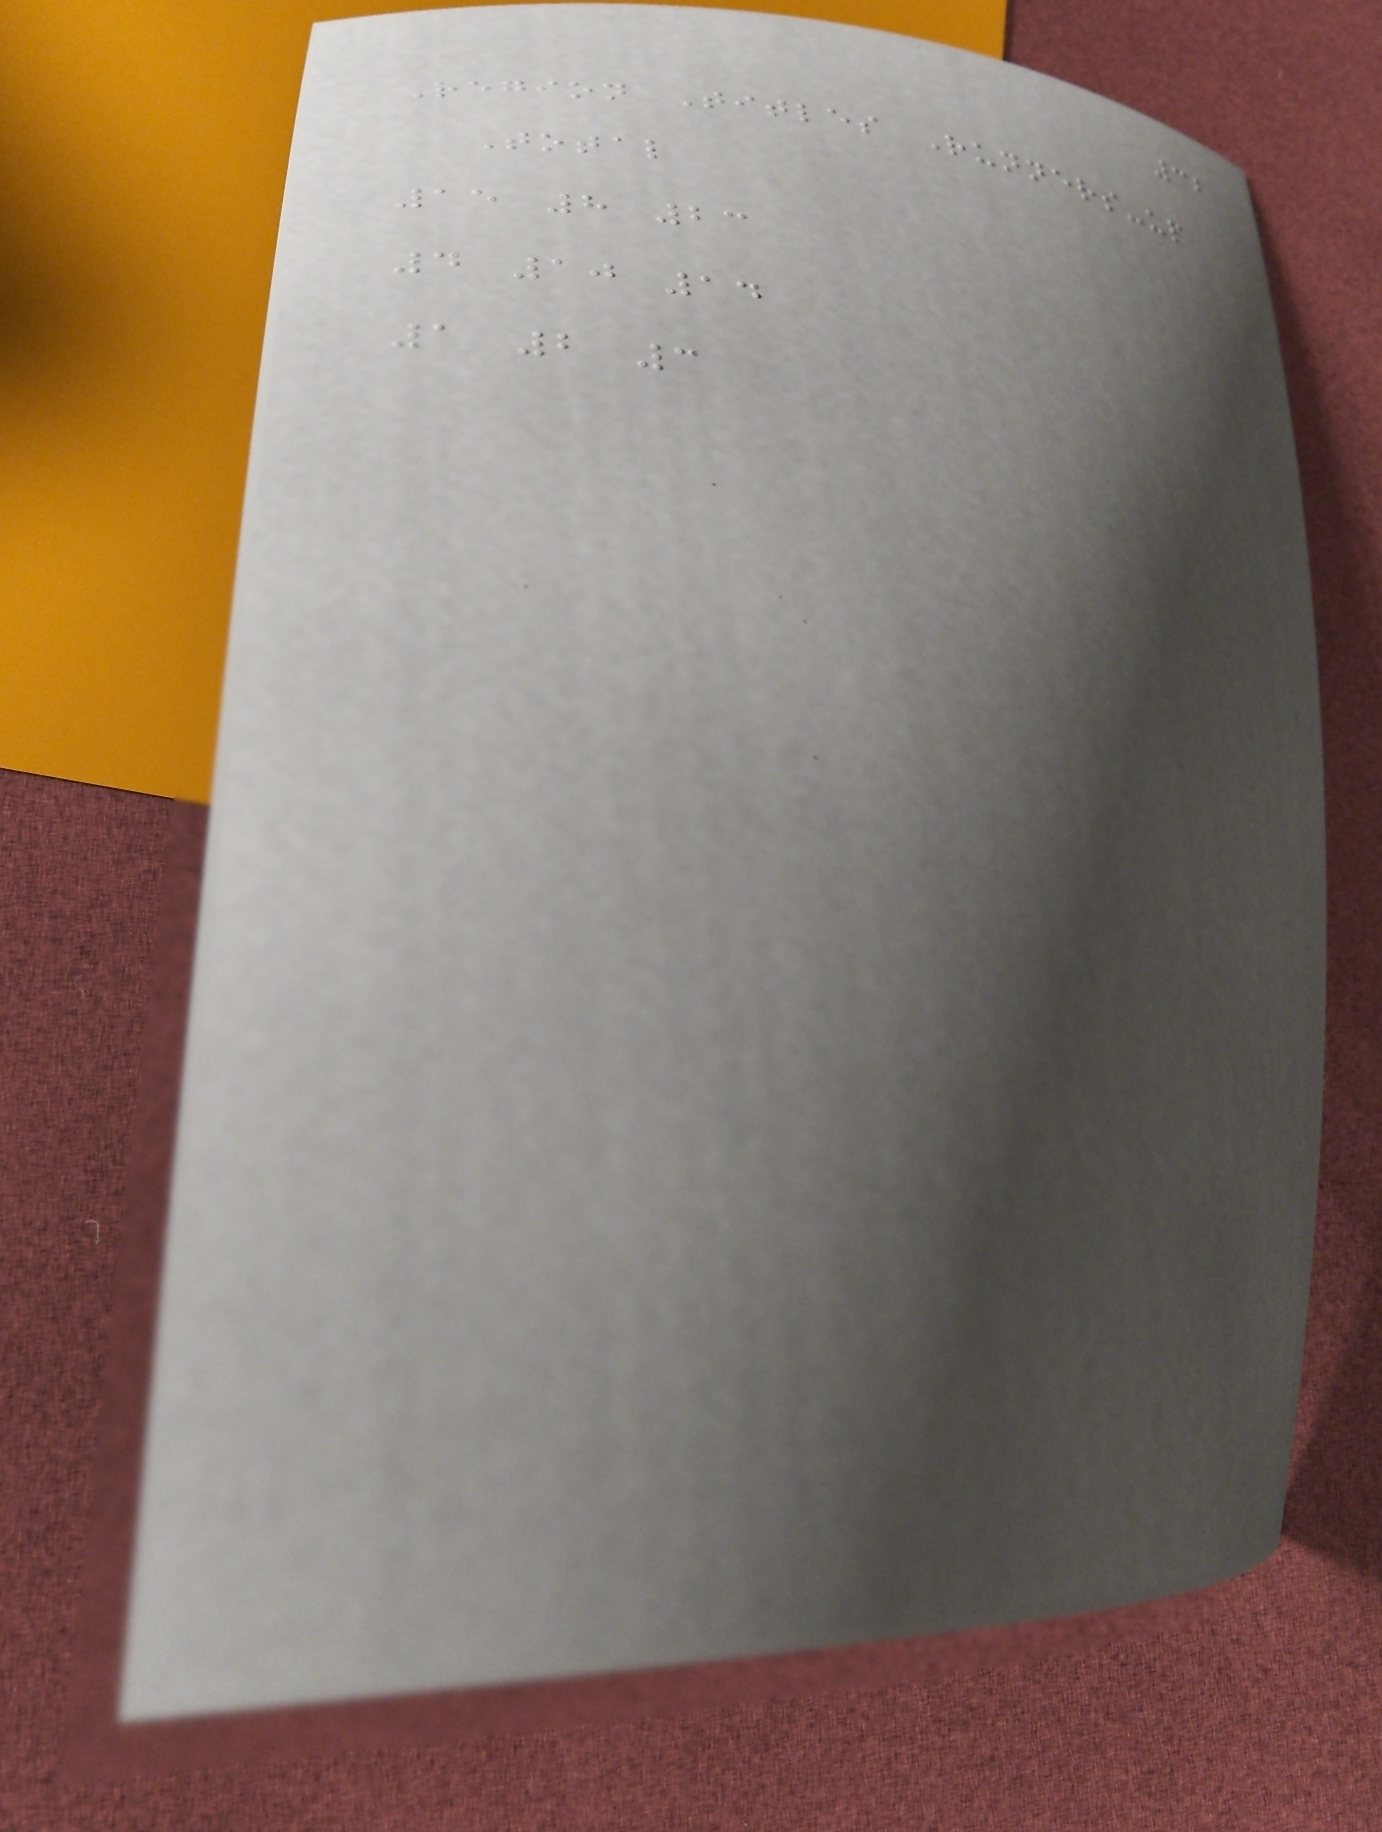32
Region Titles Runners-up
Total
15 8 23
4 10 14
1 2 3
